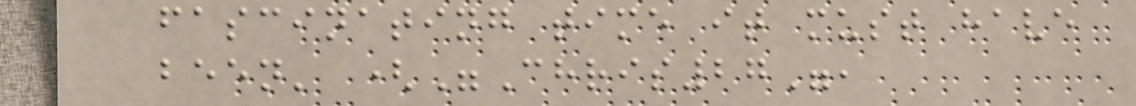fascinating time it must have
been' ("Chris27",
